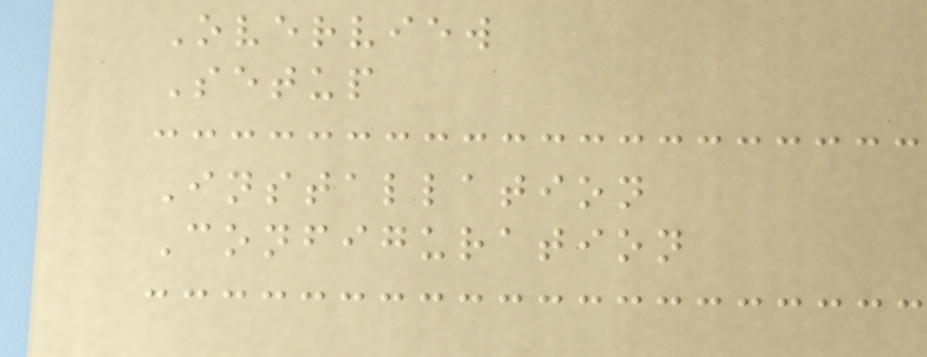Overview
Setup
Installation
Configuration
